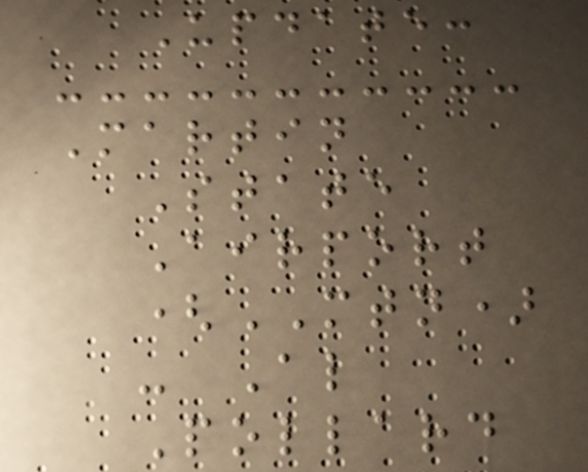Update:
Martin
State
Airport
(MTN)
- Al
Pollard
